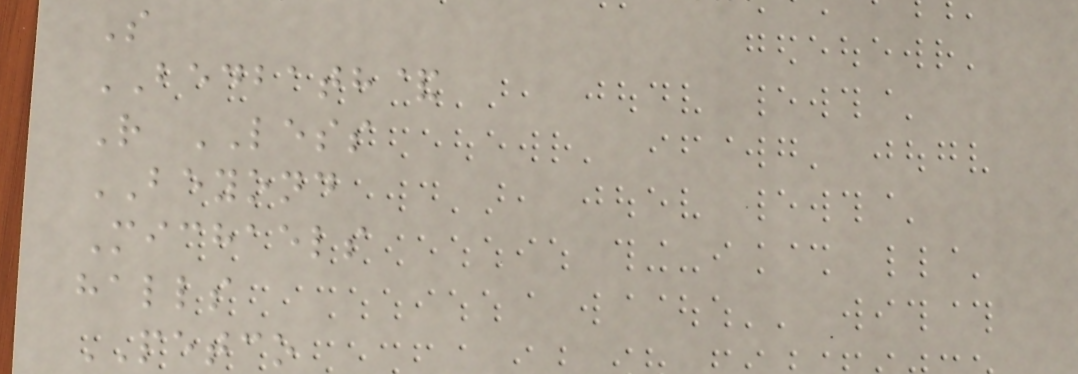S
BEDBATH&
R LESS
BEYOND
Michaels
halls
PETCO
